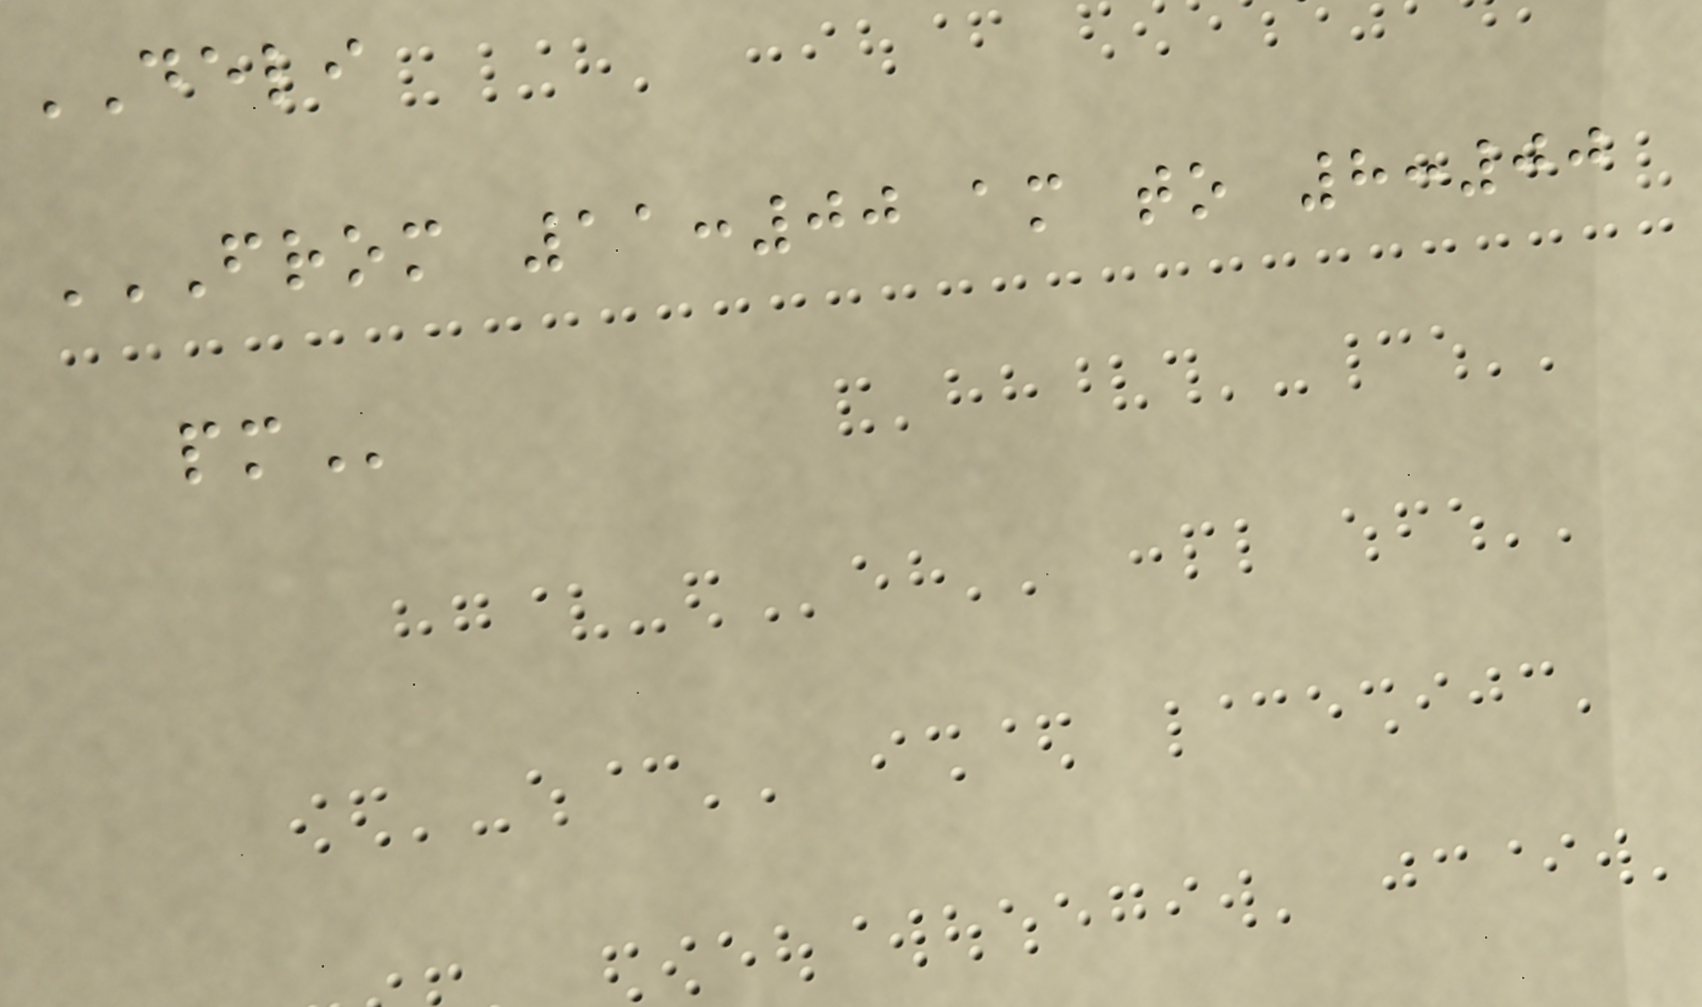DELI
FROM 11:00 AM TO 8:00
PM
